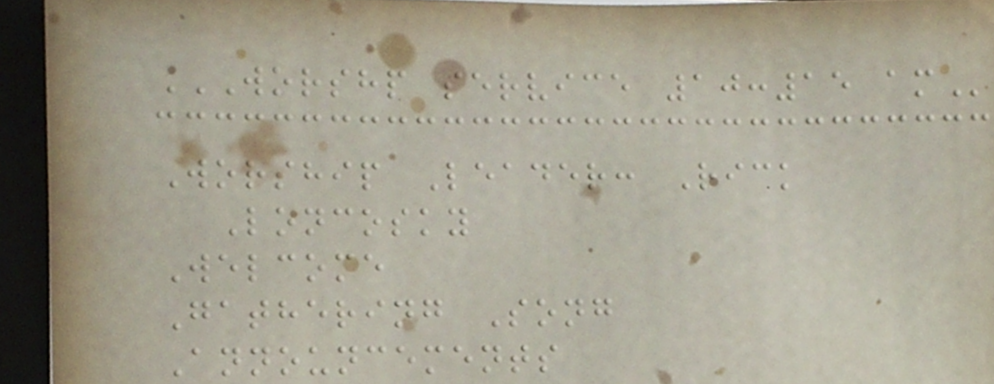WORSHP SERVICE 10:15 AM
Worship Leader: Rick
Loncosky
Welcome
Gathering Song
Announcements
